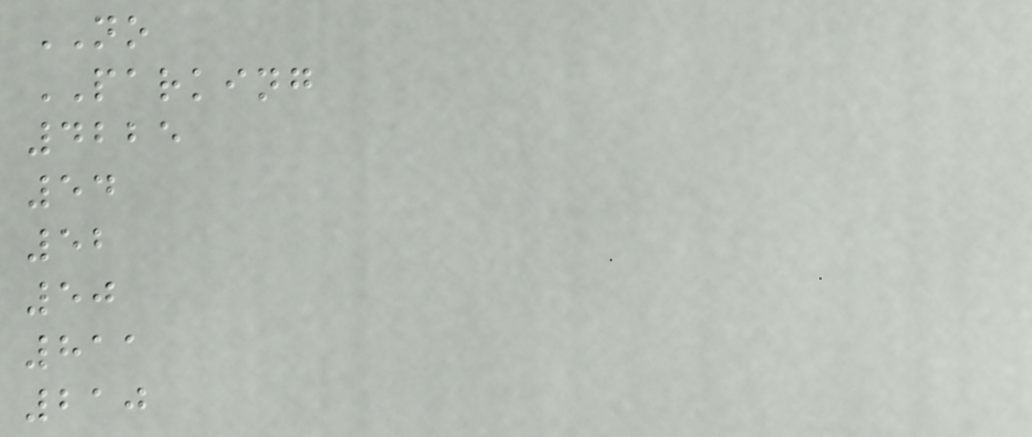NO
PARKING
4225
54
52
50
811
210
